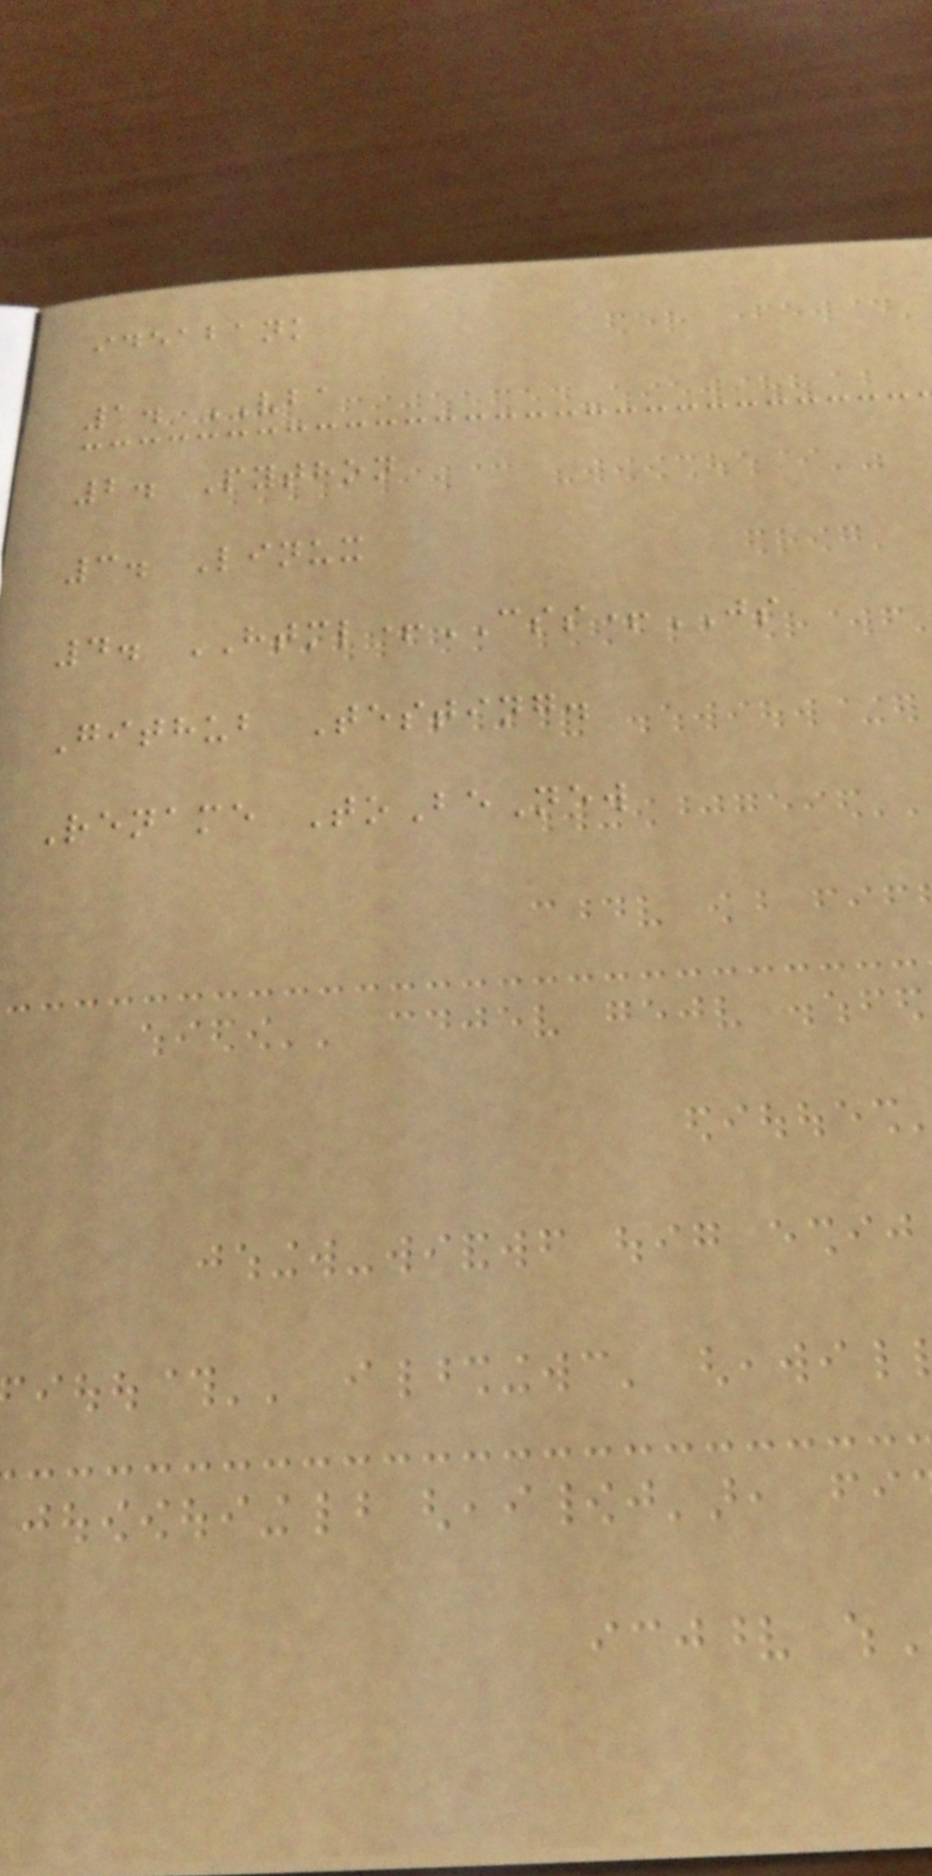ideabank
1. VBA
2. Python
3. Linux
4. HTML+CSS+JS
Github Testing.
Rename ToBeNew
